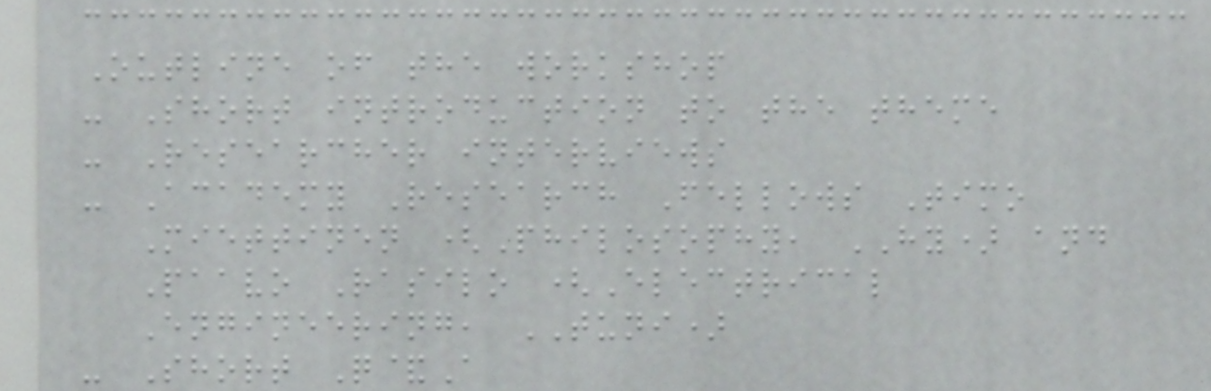Outline of the workshop
- Short introduction to the theme
- Researcher interviews
- Academy Research Fellows Timo
Miettinen (Philosophy, HY) and
Paavo Rasilo (Electrical
Engineering, TUNI)
- Short Q&A
